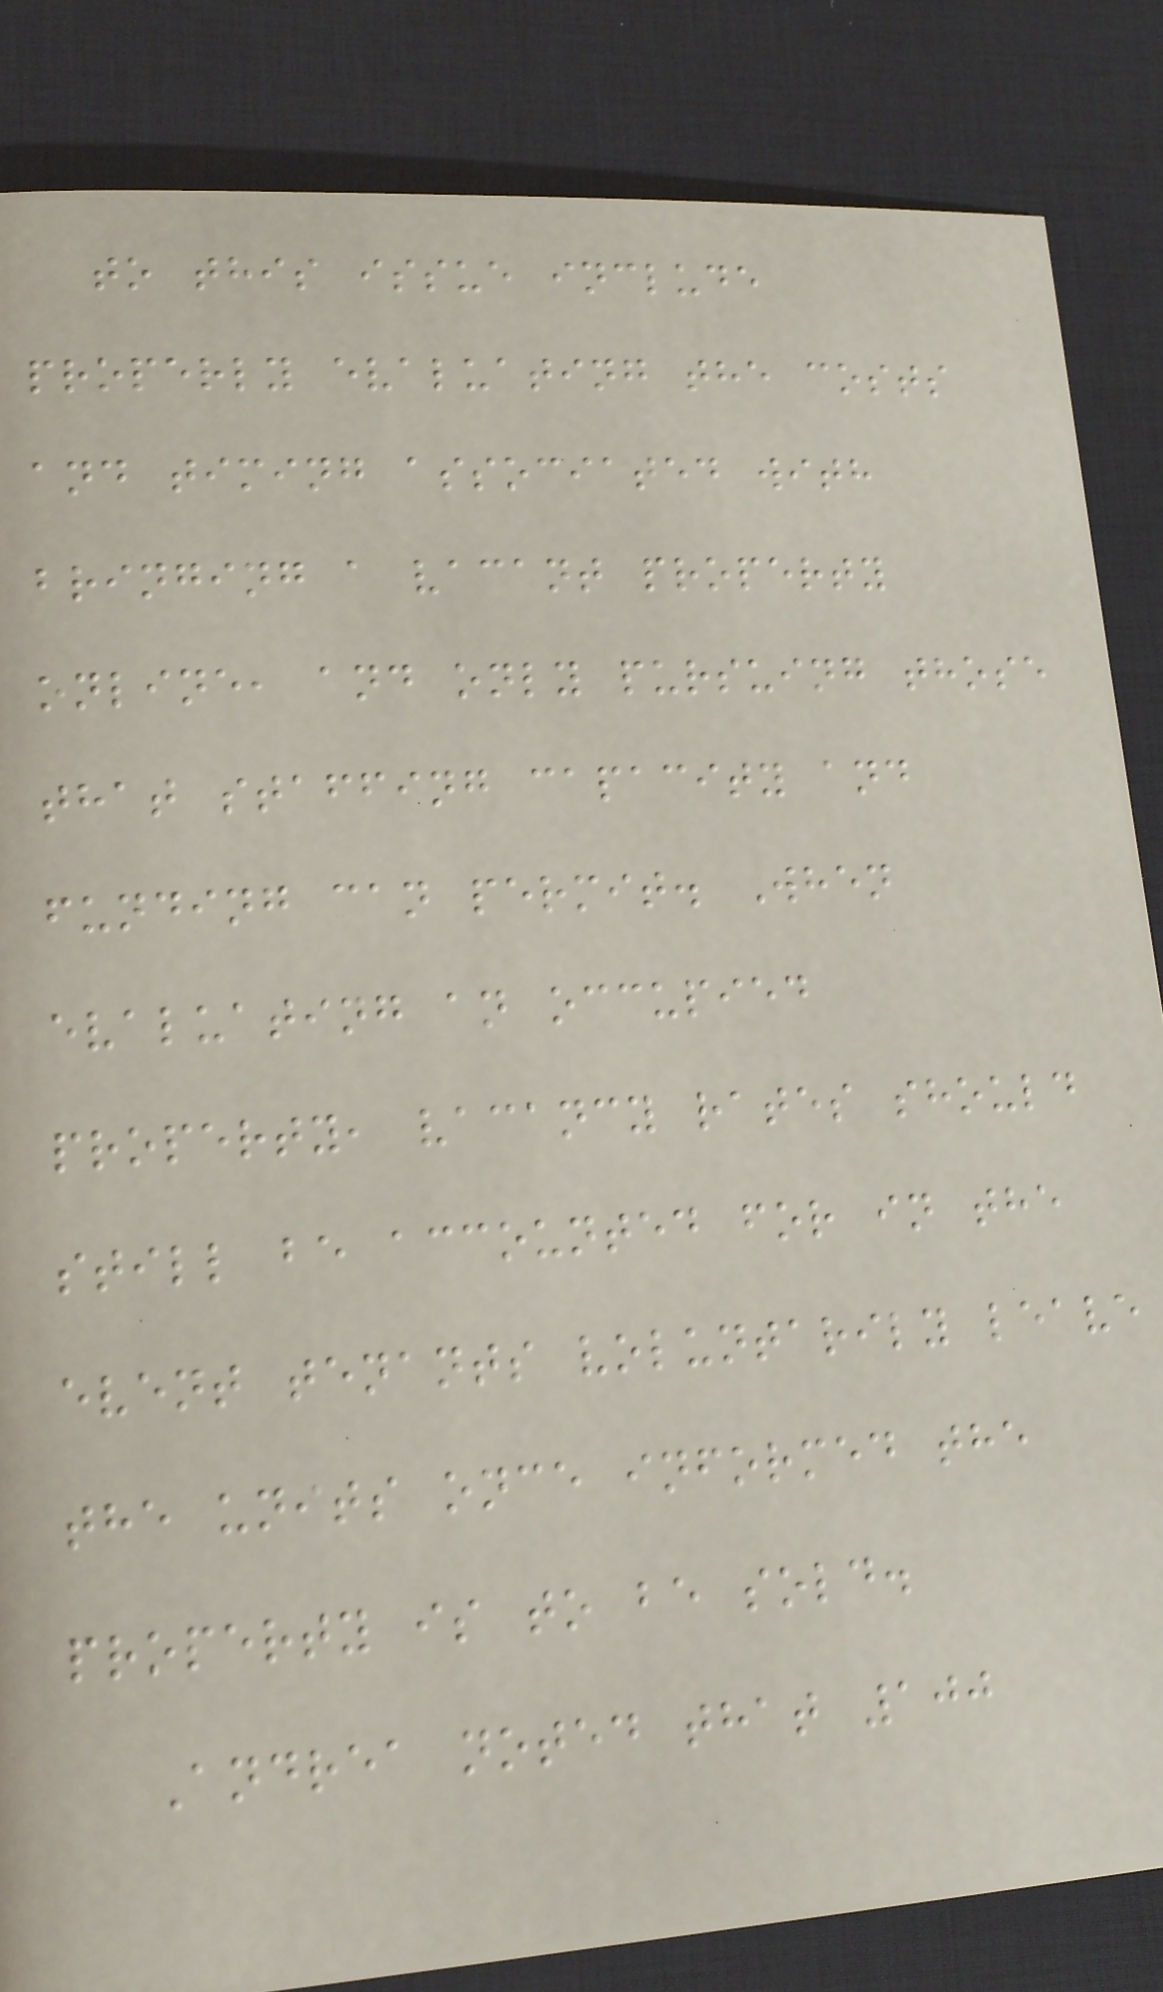to this issue include
properly evaluating the costs
and timing associated with
bringing a vacant property
online, and only pursuing those
that staffing capacity and
funding can permit. When
evaluating an occupied
property, vacancy rates should
still be accounted for in the
event tenants voluntarily leave
the units once informed the
property is to be sold.
Andrea noted that 100
